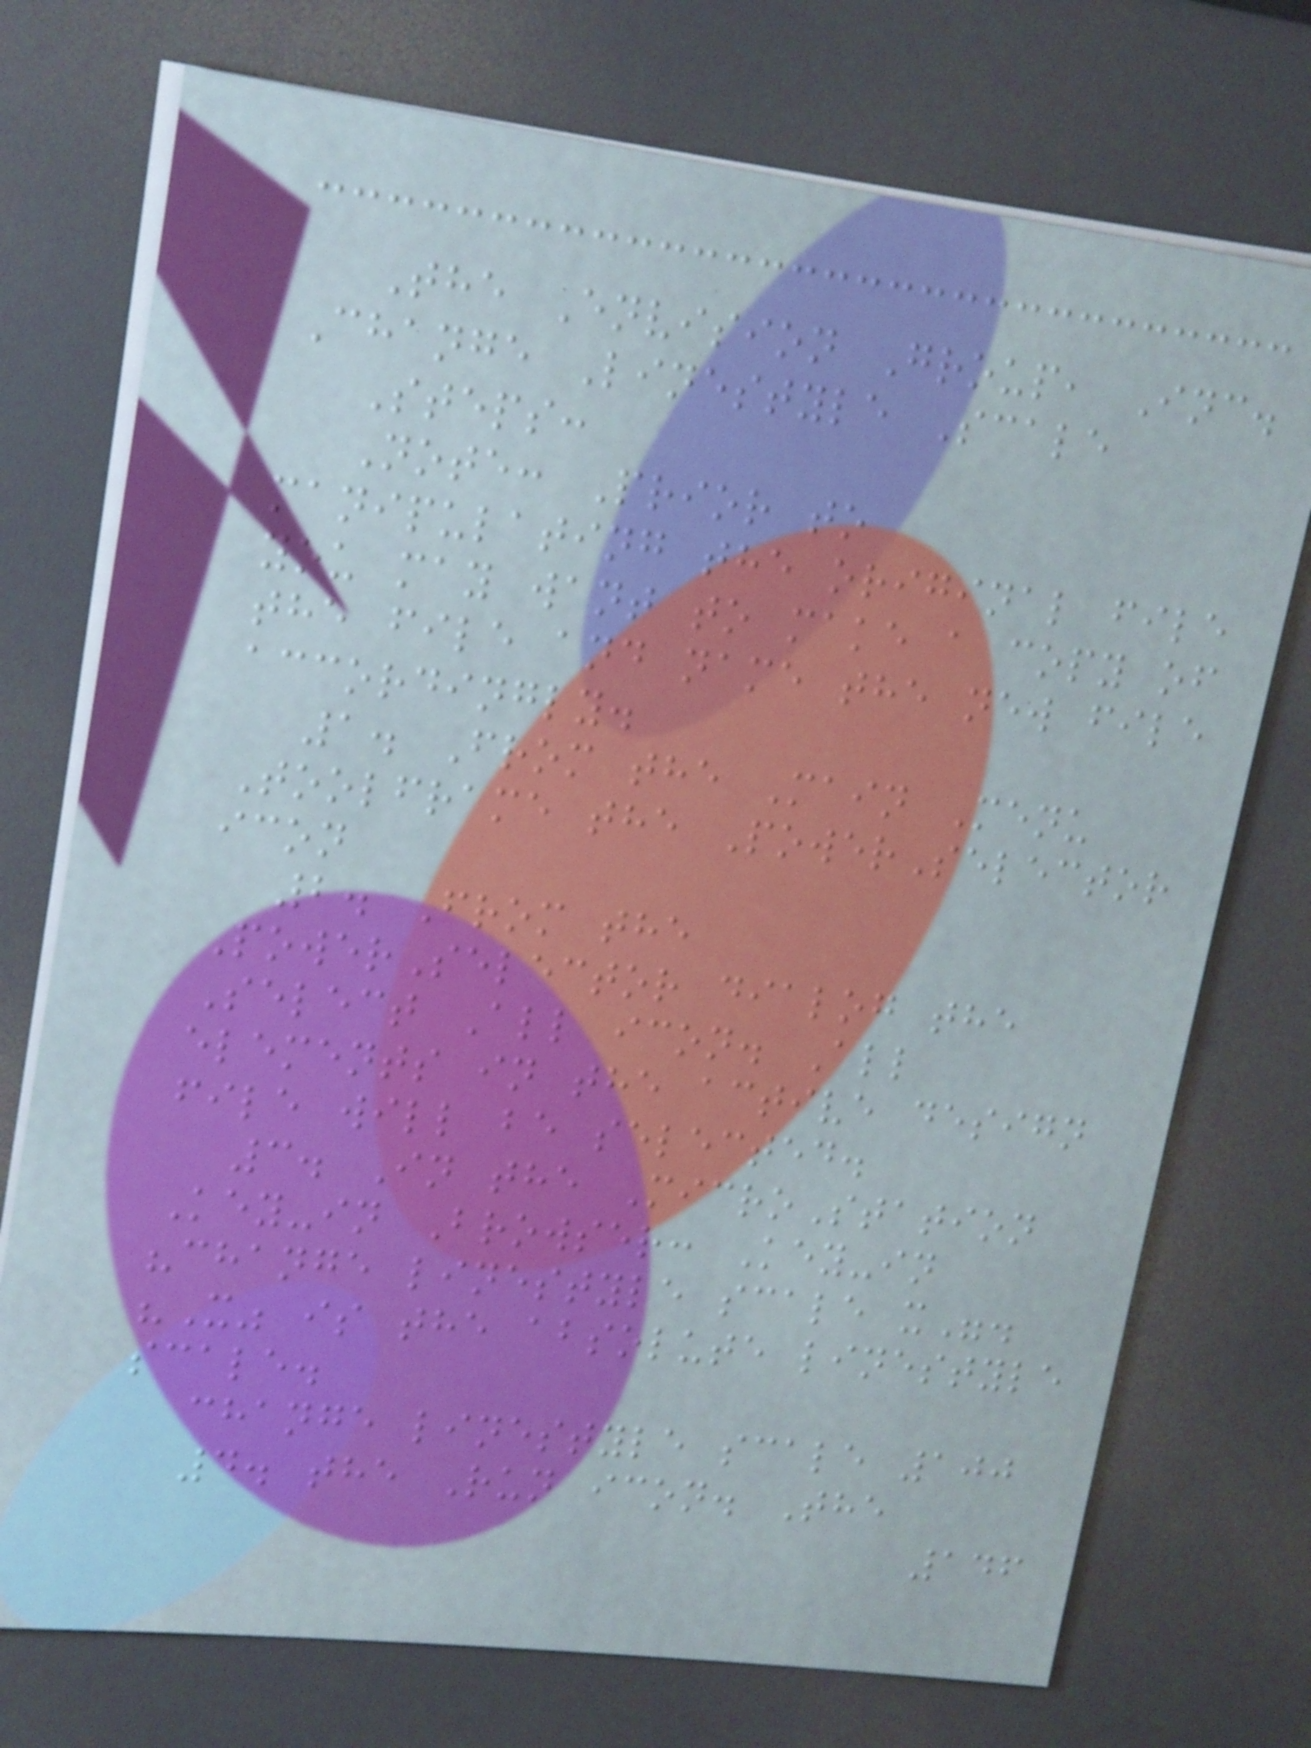The Envision Group, Inc.
Change Linestyle Scale
Steps:
Note: Prior to
manipulating the original file
you may want to make a copy of
the file and name the new file
accordingly.
1. From the Main Menu
Toolframe the PowerSelector
icon
2. From the
PowerSelector dialog the
Select All icon. All
elements in the active design
file will be selected.
3. In the MicroStation
Key-in Browser: Key-in
"change linestyle scale x".
"X" is the absolute linestyle
scale.
change linestyle scale 100
4. the Run icon. The
146
